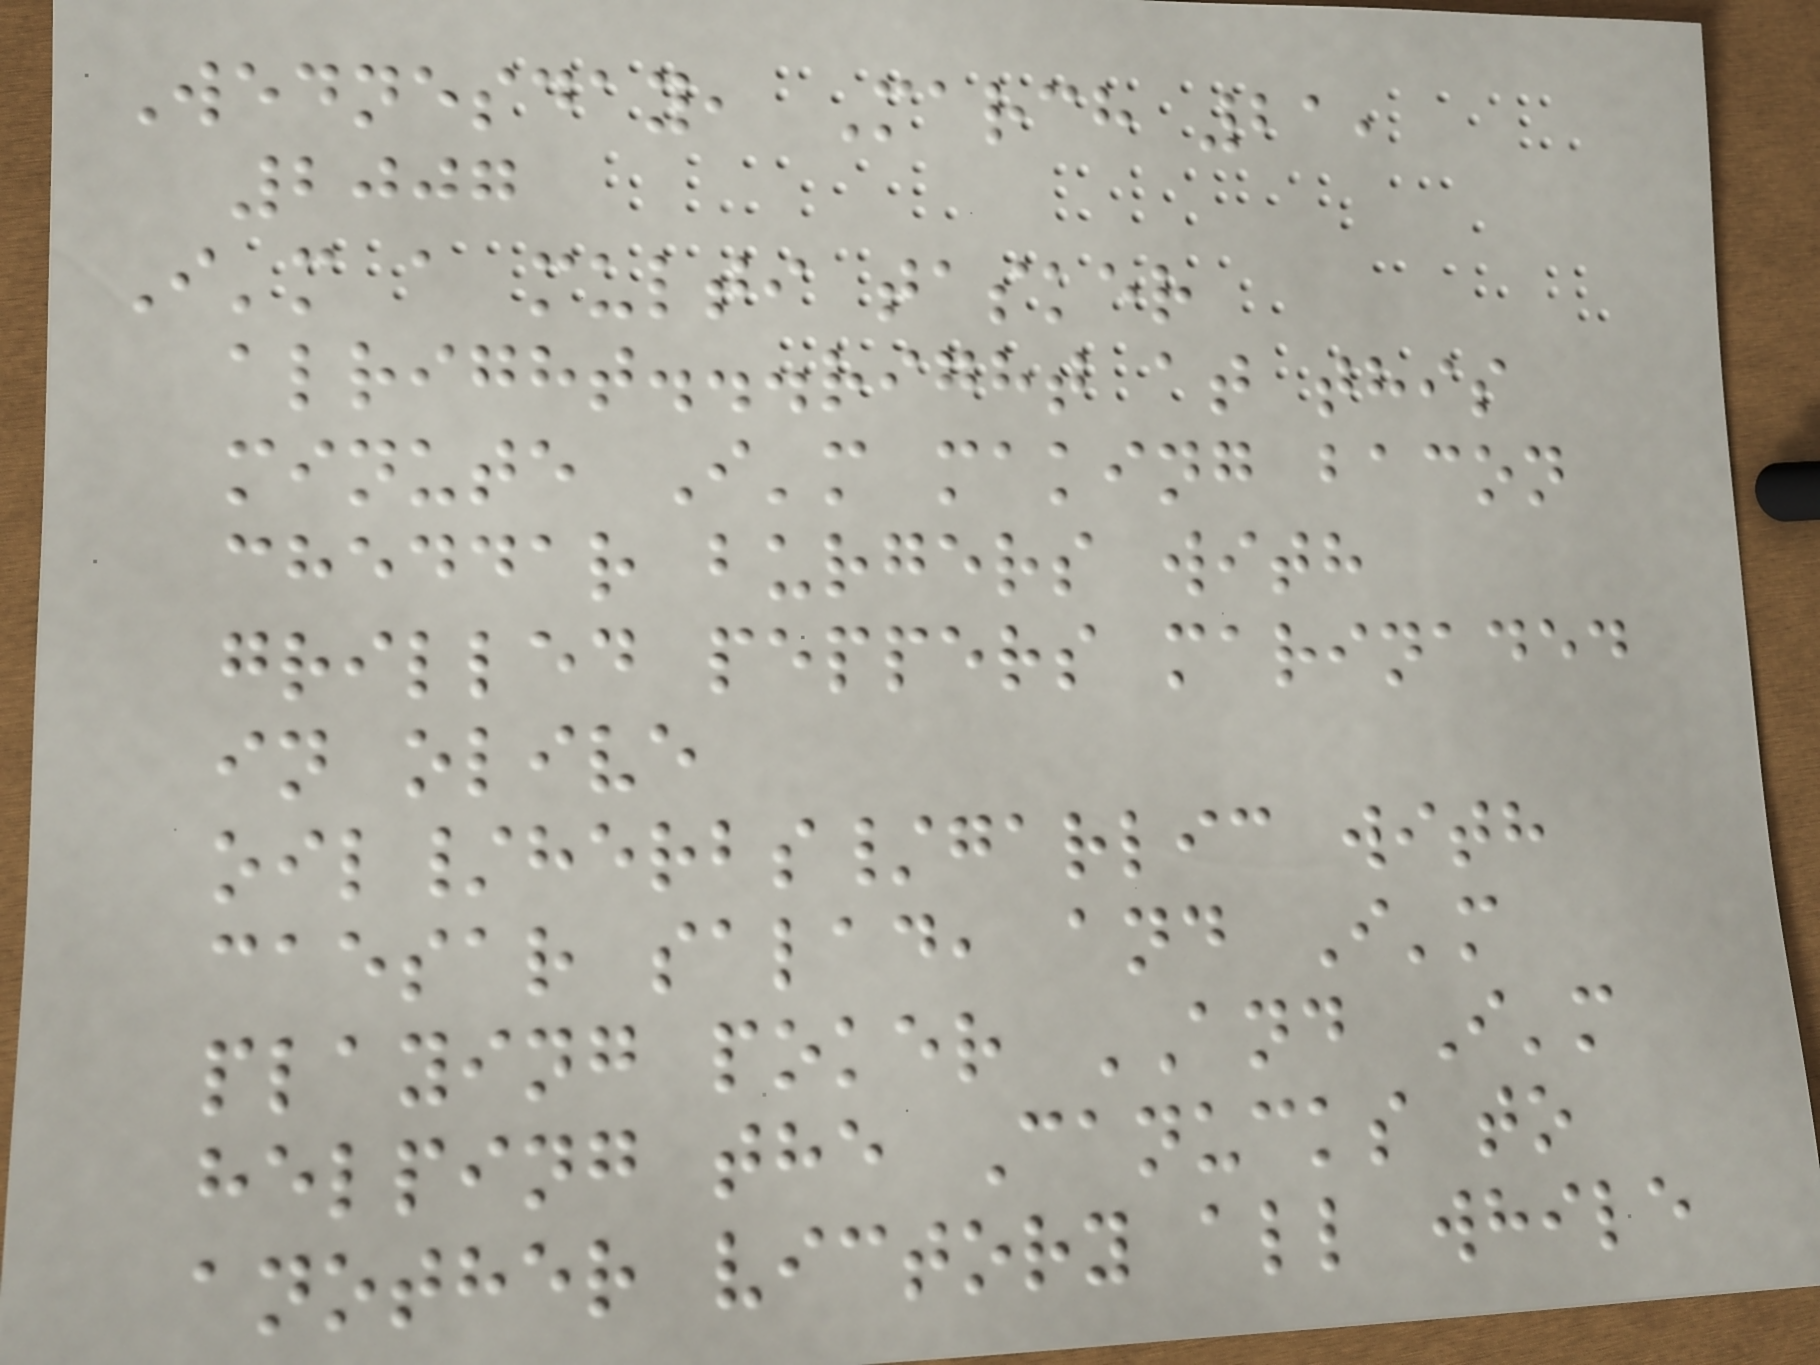Wednesday, March 21,
2007
I'm a multi tasker
alright...right at this
minute I'm making bacon
cheddar burgers with
grilled peppers marinaded
in olive
oil/herbs/garlic with
caesar salad, and I'm
playing poker AND I'm
helping the Canucks to
another victory all while
